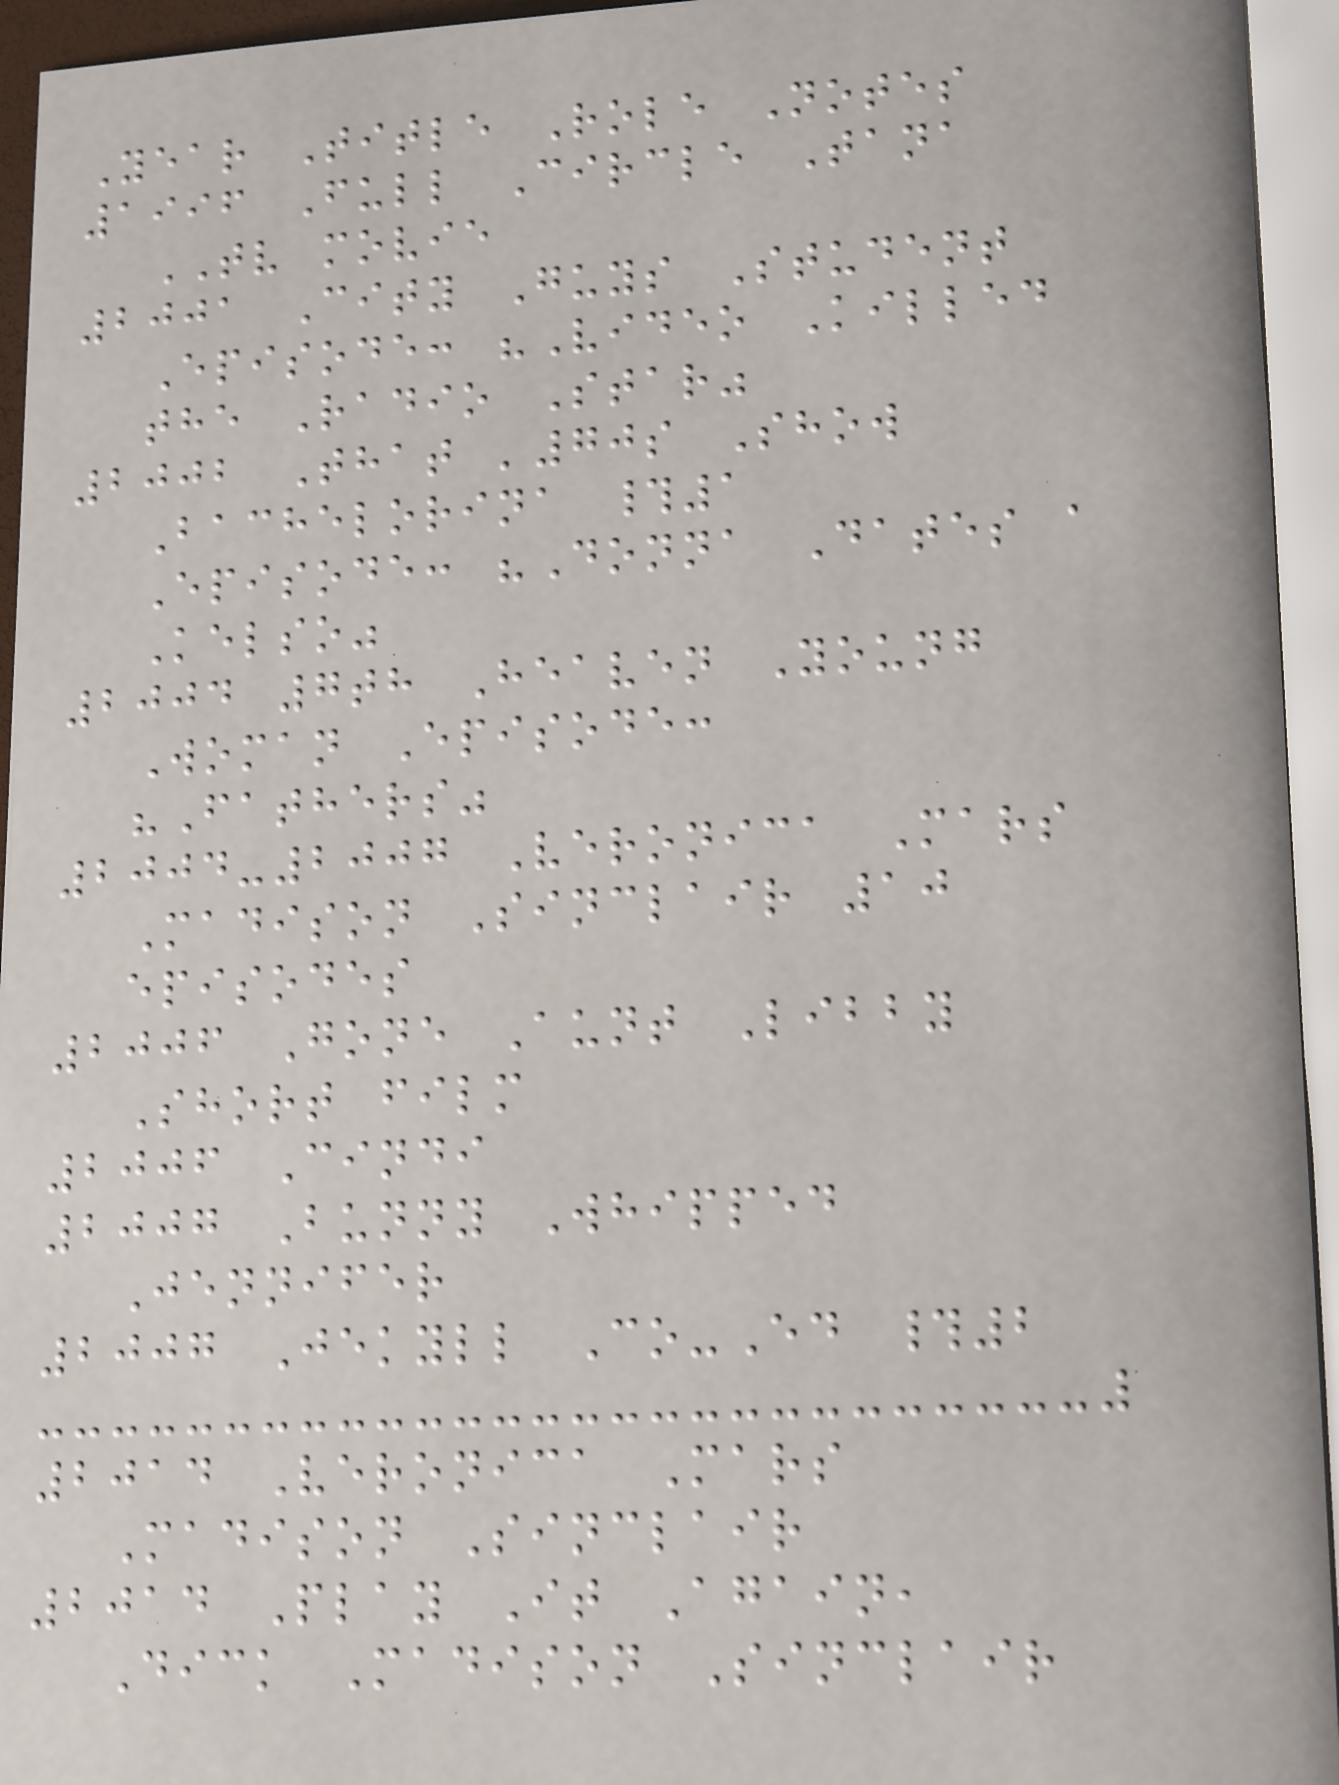Year Title Role Notes
1996 Full Circle Tana
TV movie
2001 City Guys Student
Episode: "Video Killed
the Radio Star"
2002 That '70s Show
Bachelorina #1
Episode: "Donna Dates a
Kelso"
2004 7th Heaven Young
Woman Episode:
"Fathers"
2004-2007 Veronica Mars
Madison Sinclair 10
episodes
2006 Gone Aunt Libby
Short film
2006 Cindi
2007 Bunny Whipped
Jennifer
2007 Jekyll Co-Ed #2
2014 Veronica Mars
Madison Sinclair
2014 Play It Again,
Dick Madison Sinclair
